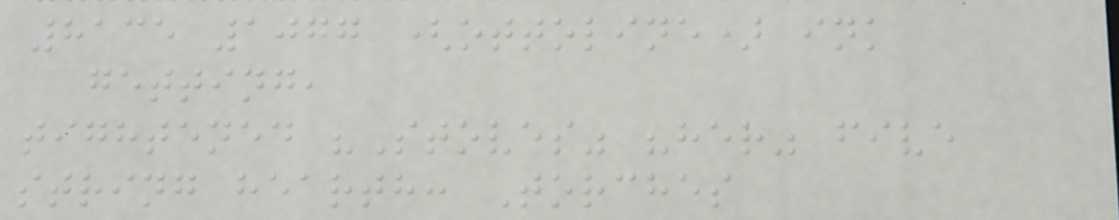8135 1077 (ottoline) ink
getting,
tightened "Stoves" "her" five
string hearth: Torches
